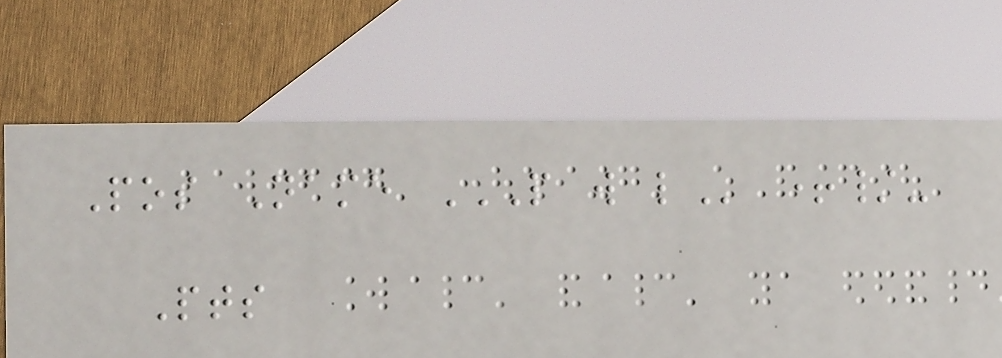Pos Name P W L +/-
Pts
